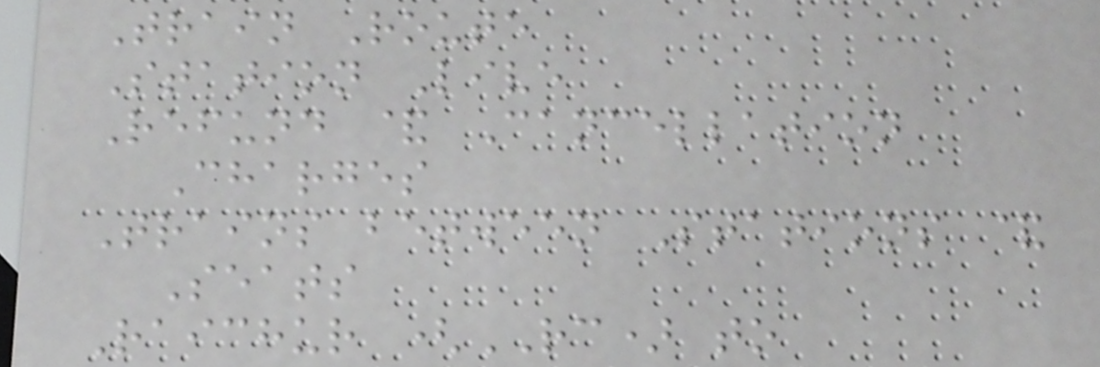Train Route
Station Live
Refund & Cancellation
Charges
Trains between Stations &
Seats
Raichur (RC) to
